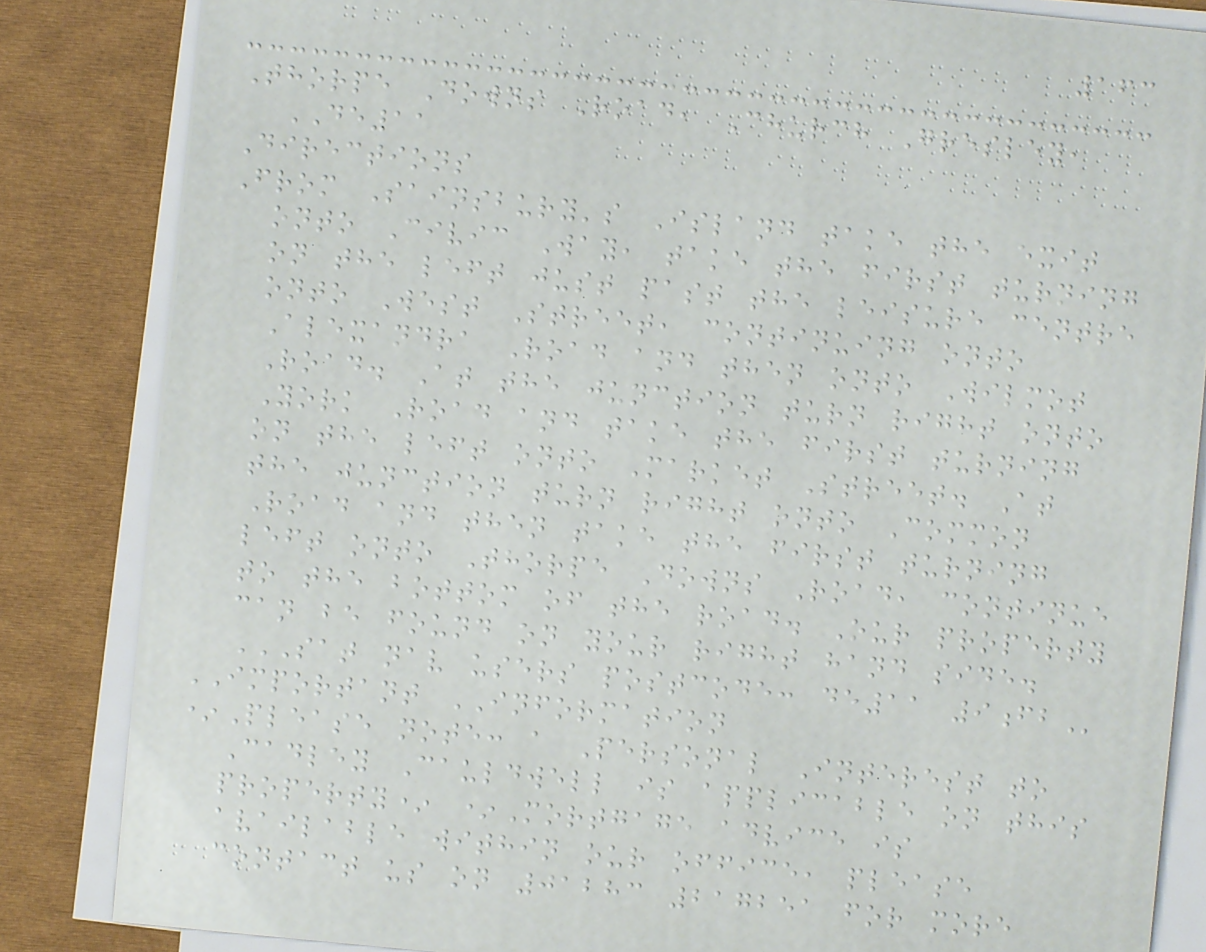163
Thorpe Downs Road, Church Gresley,
DE11
Directions
From Sainsbury's Island take the exit
onto Civic Way, take the first turning
on the left just past the leisure centre
onto West Street, continuing onto
Alexandra Road and then onto Wilmot
Road. At the junction turn right onto
York Road and take the first turning
on the left onto Market Street. At
the junction turn right onto Common
Road and then take the first turning
left onto Thorpe Downs Road, continue
to the bottom of the road. Our property
can be found on your right hand side.
SAT NAV USERS POSTCODE: DE11 9FB
IMPORTANT INFORMATION
*Please note: a Personal Interest to
Cadley Cauldwell is applicable on this
property* *Mortgage advice is
available within our office, please
contact us on 01283 217251 for more
